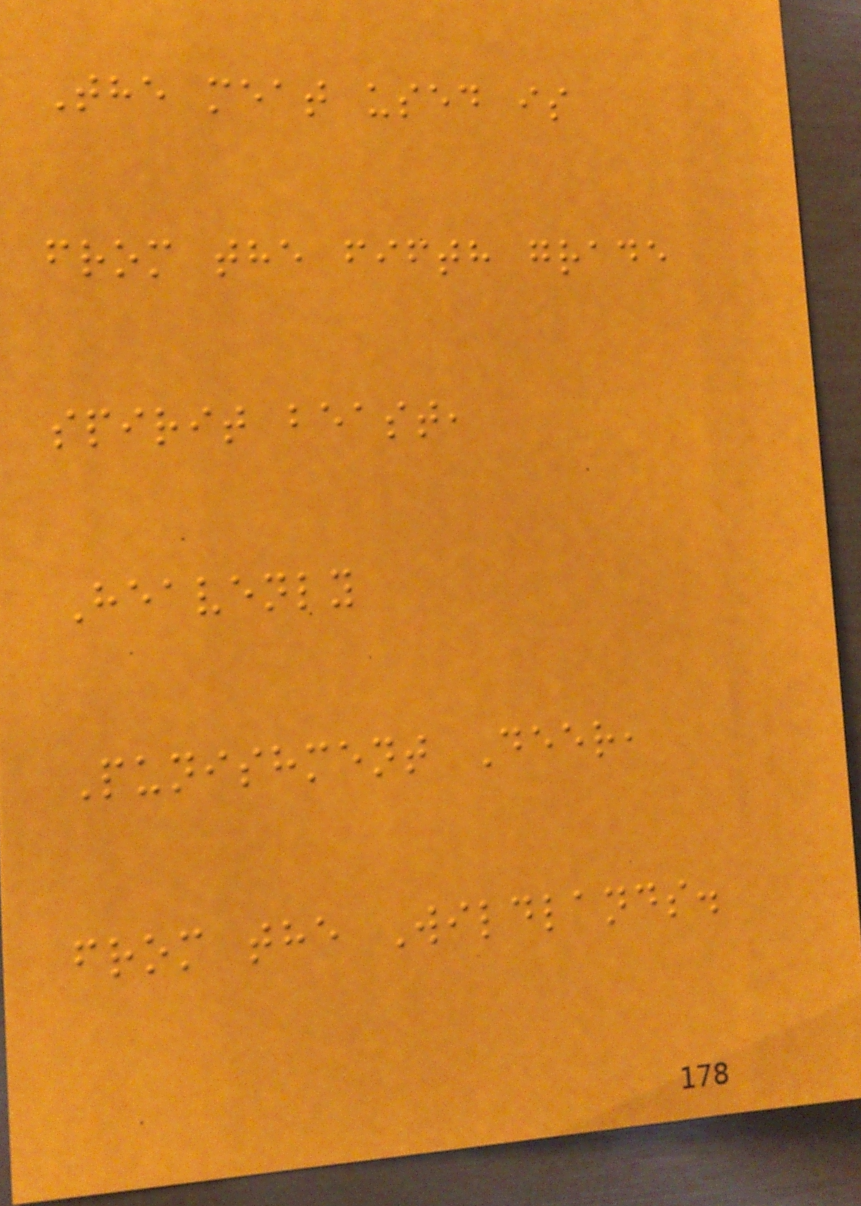The meat used is
from the fifth grade
spirit beast,
Heavenly
Punishment Deer,
from the Wildlands.
